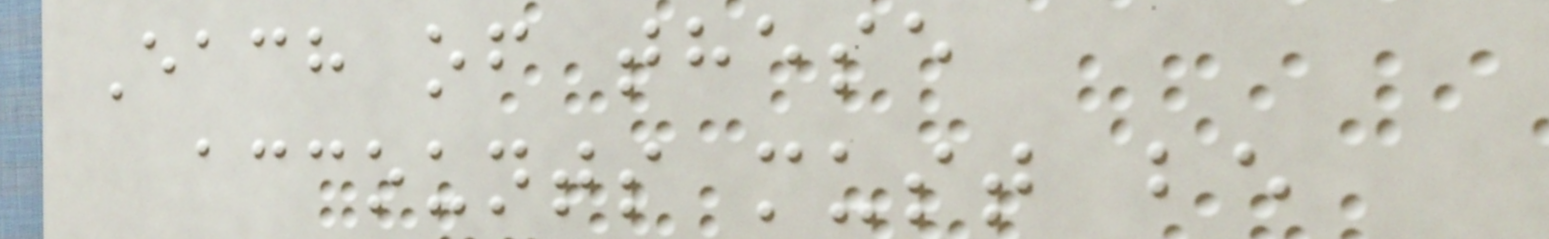Each of these
accounts must be
